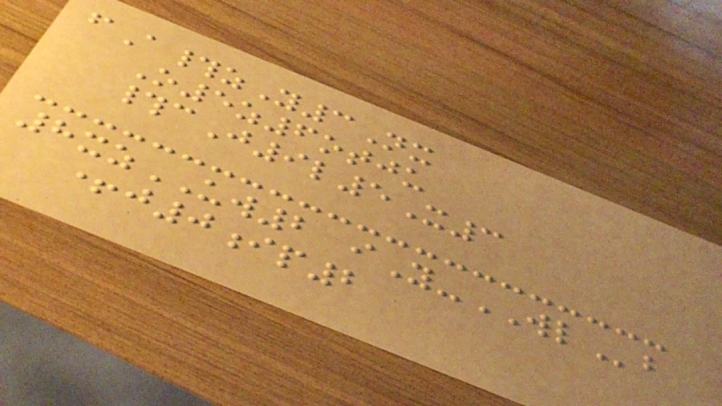fA#zY3Nx
O5z6otju
#cJ9l5X3
8xzUW2 iY-WLb
+j0ip2
